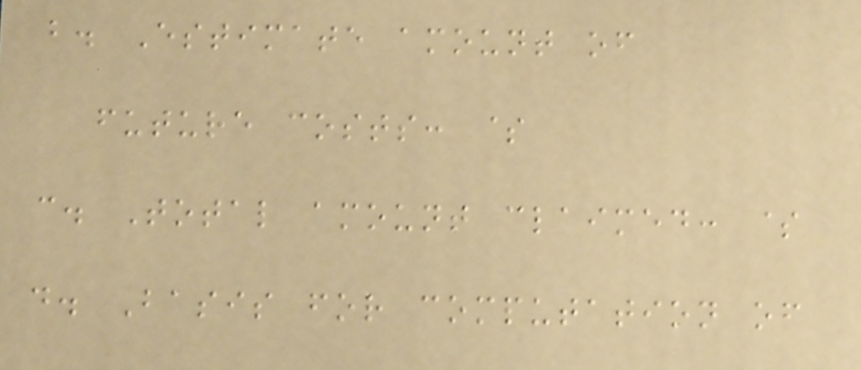b. Estimate amount of
future costs: $
c. Total amount claimed: $
d. Basis for computation of
